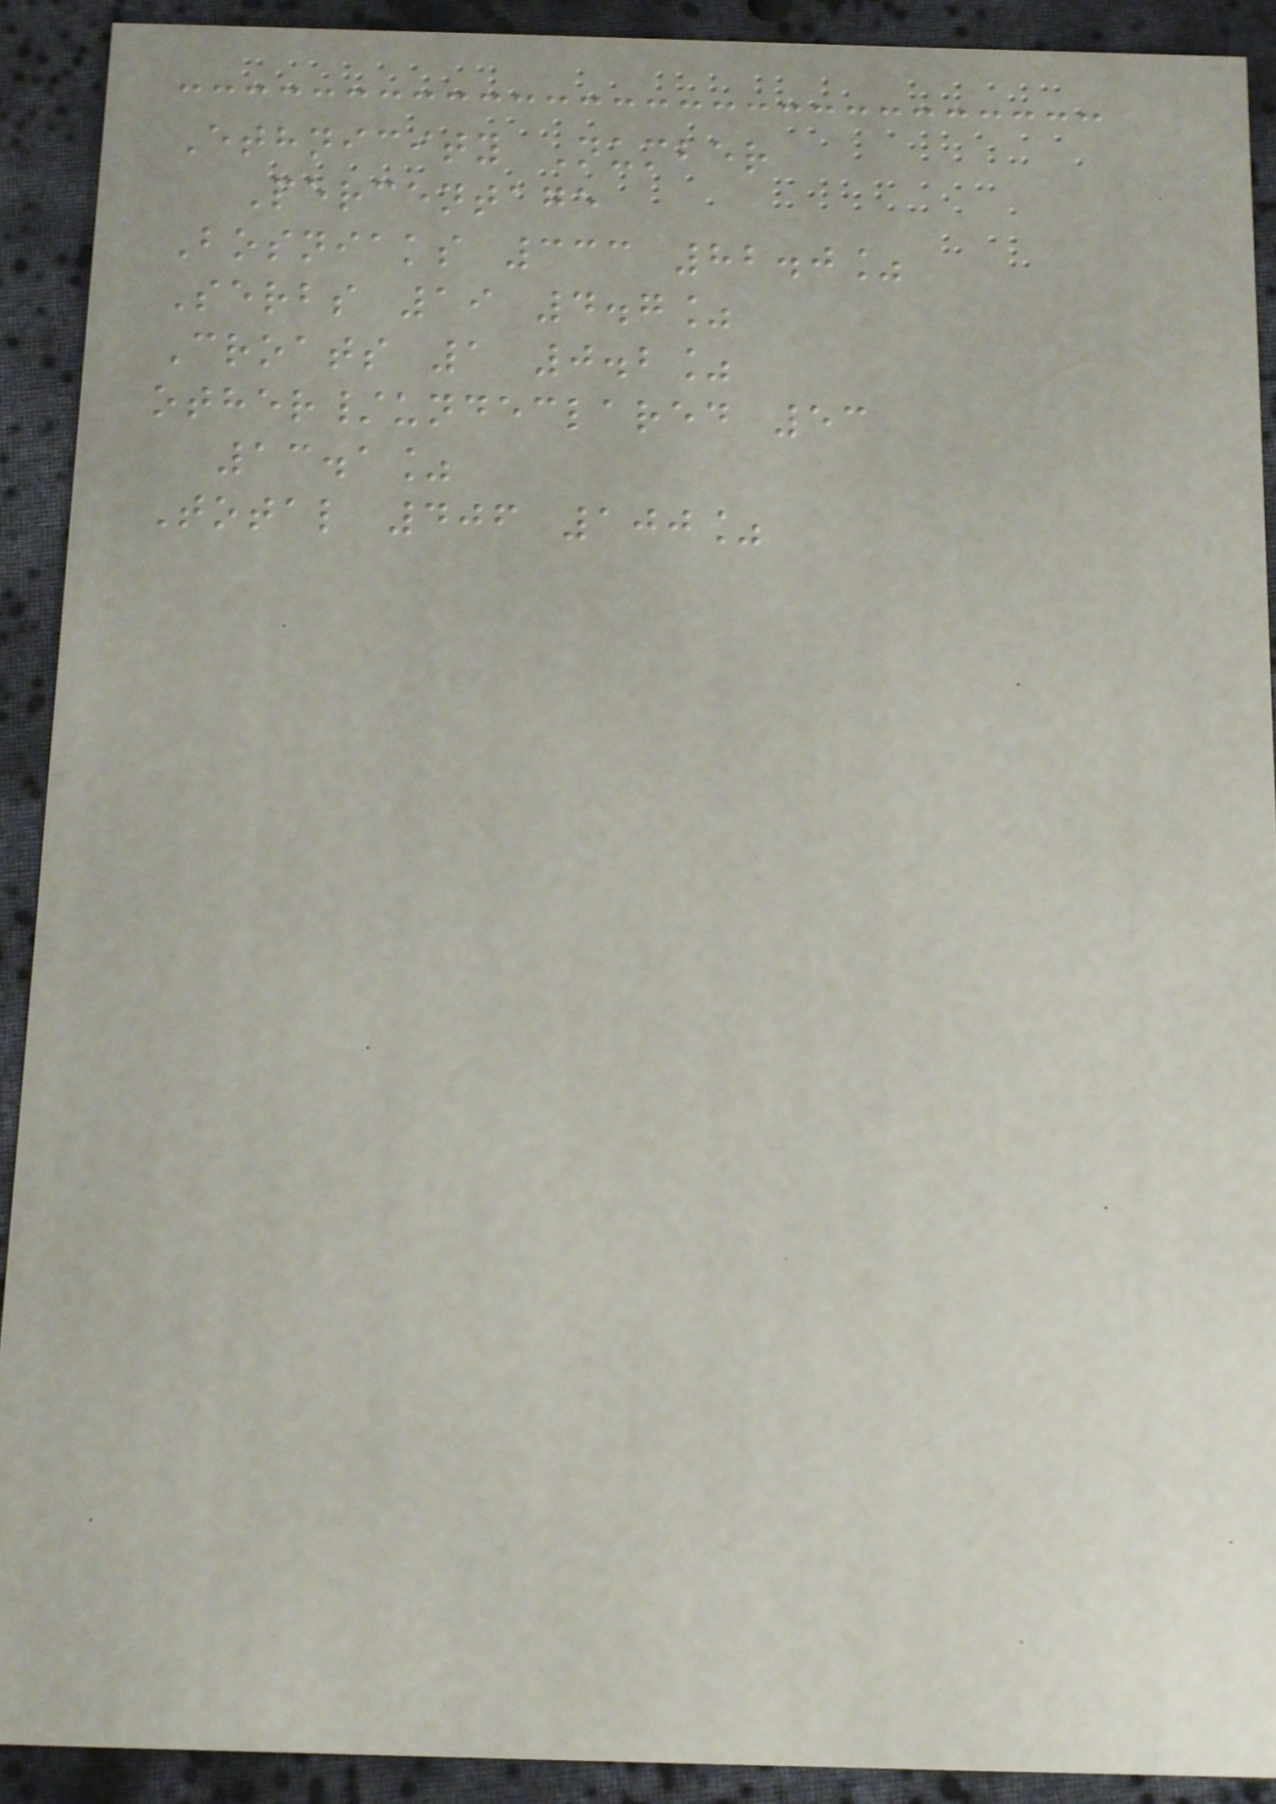Ethnicity Number
Percentage
Bosniaks 333 82.0%
Serbs 19 4.7%
Croats 1 0.2%
other/undeclared 53
13.1%
Total 406 100%
